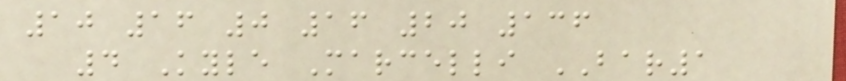10 16 0 16 20 136
4 Kyle Marcelli BAR1
